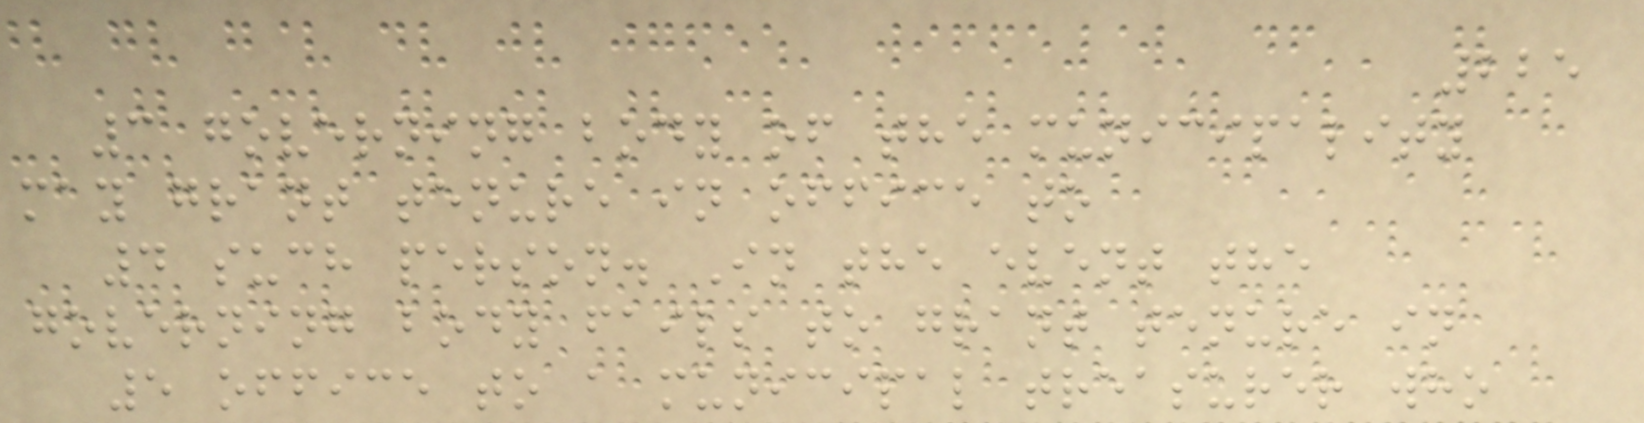225
3 governing body of the municipality
may grant tenure in office to
4 such person. In the event the
governing body fails to grant tenure in
5 office to a municipal treasurer who
